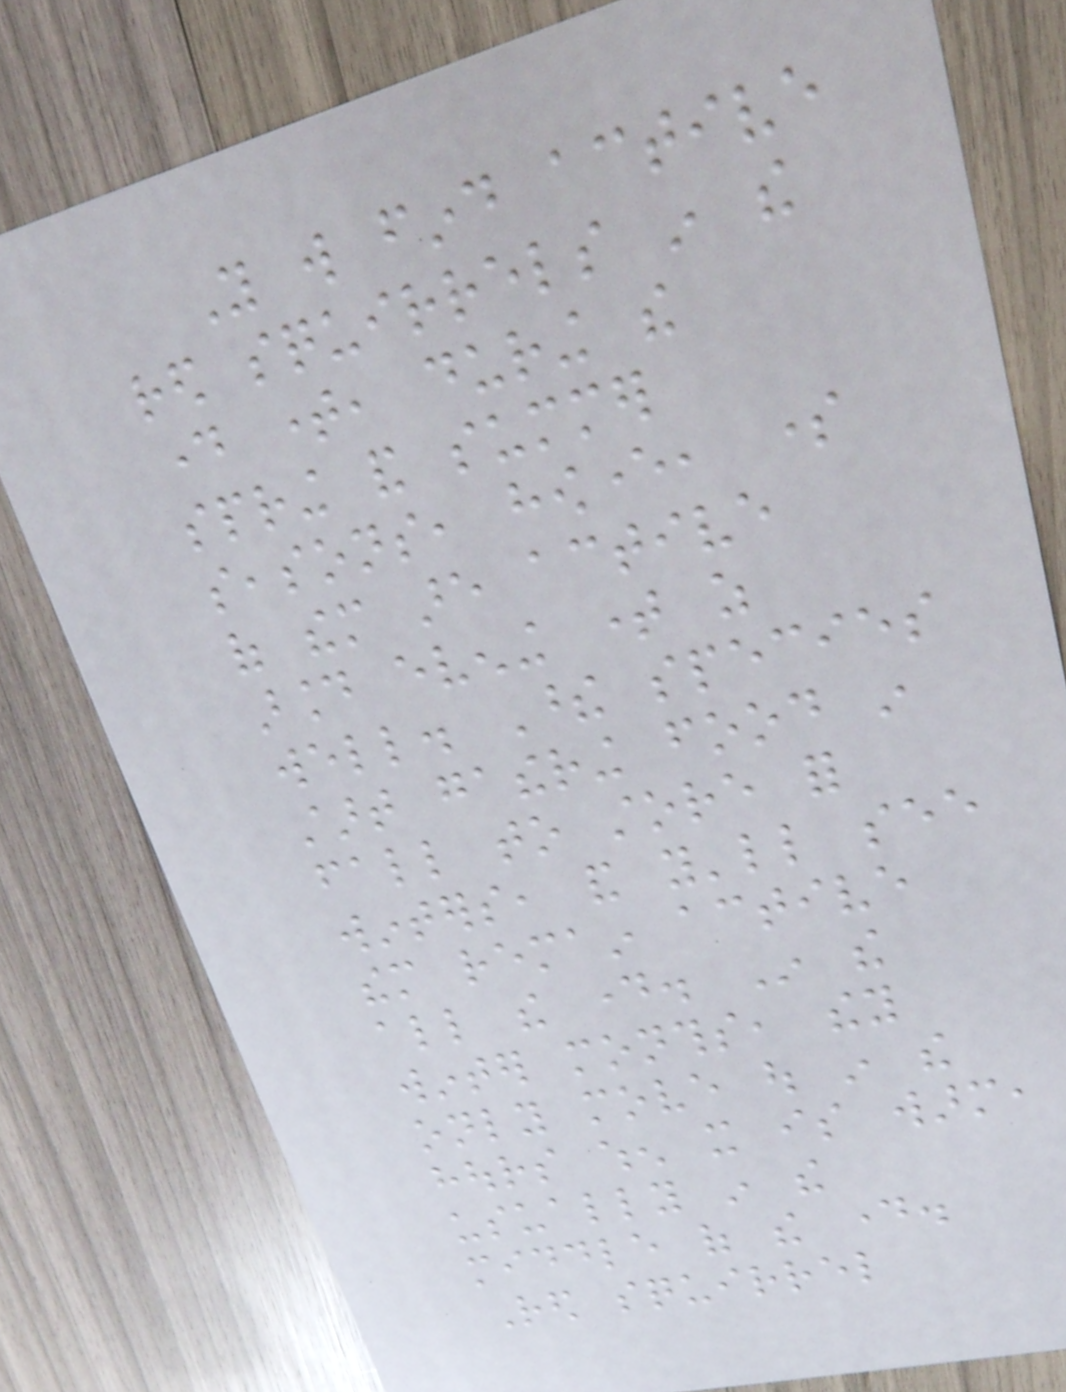You will find active
red squirrels in the
day time, during the
spring and summer
seasons, however, some
of them are active
around evening time as
well. These species
start gathering food in
fall to store for
winters, and you'll see
them remain active
all the day. In the
winter months, they
only move out in the
hours when it is warm,
usually in the
middle of the day.
Red squirrel
